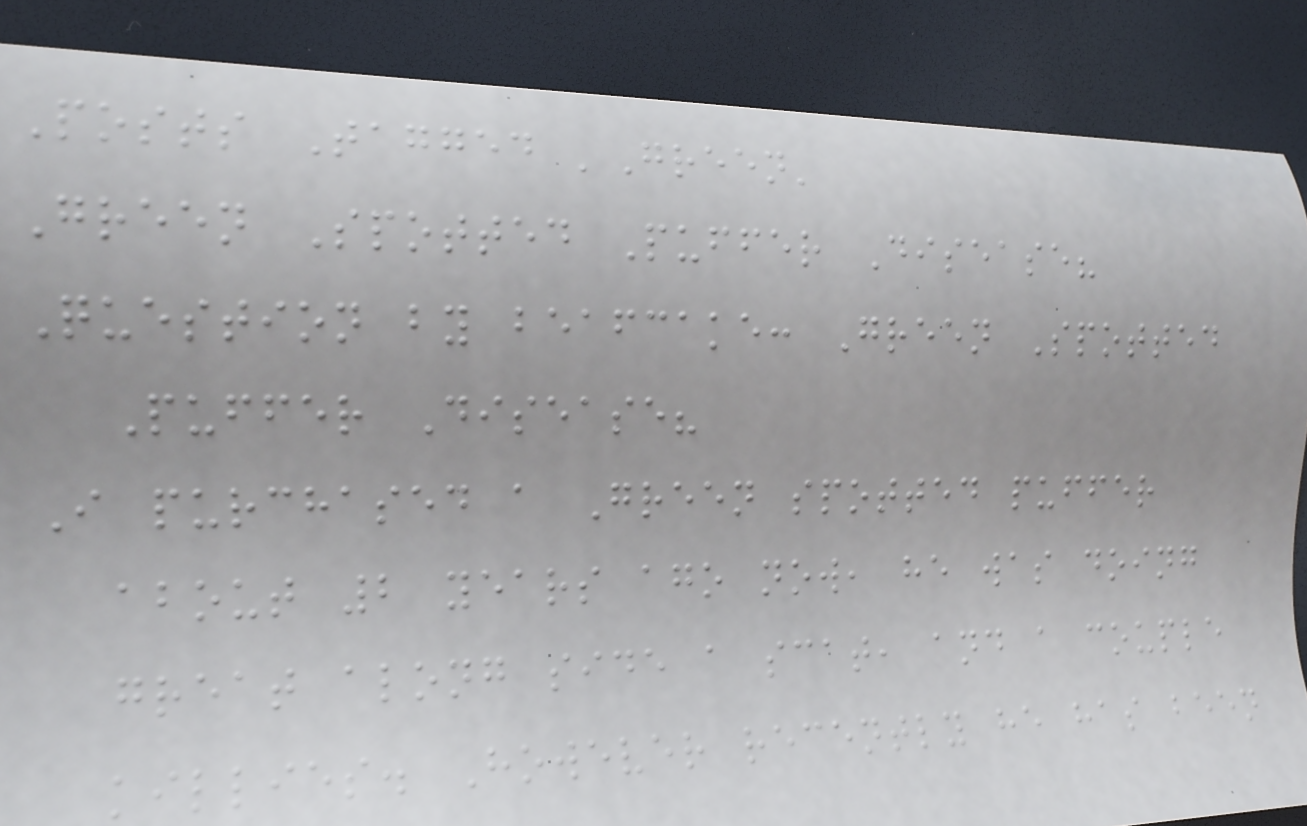Posts Tagged 'Green'
Green Spotted Puffer Disease?
Question by beafcake: Green Spotted
Puffer Disease?
I purchased a Green spotted puffer
about 2 years ago now, he was doing
great along side a scat, and a couple
killies. However recently he has been
